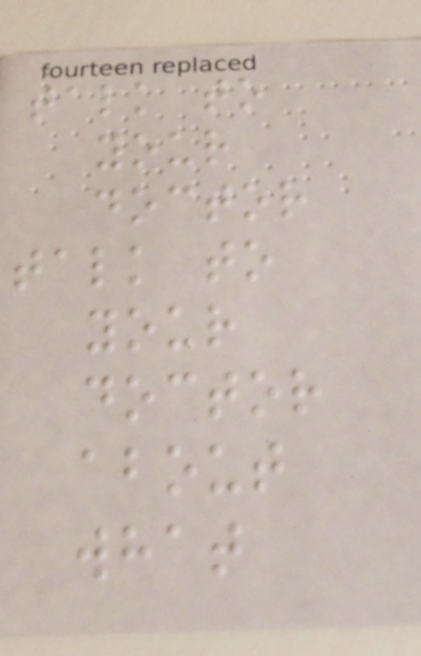talk to
your
doctor
talk to
your
doctor
about
what
